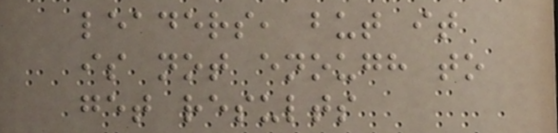leaders, but it
is not enough to
get results
